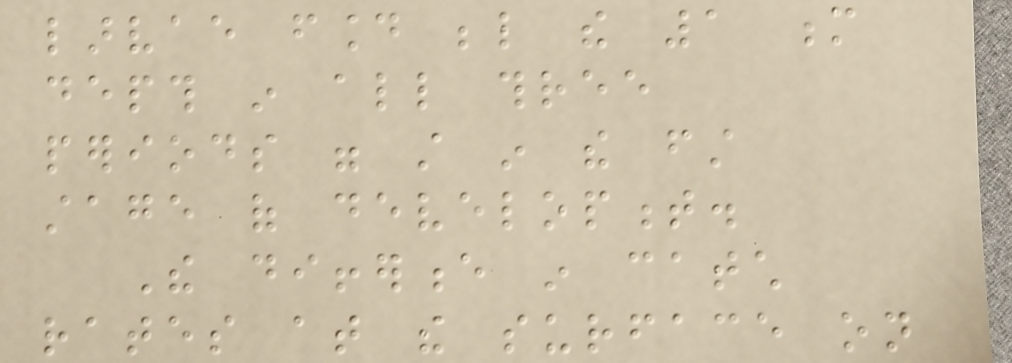larvae found below the 1 m
depth in all three
periods were still in the first
stage of development.
The difference in catch
rates at the surface on
